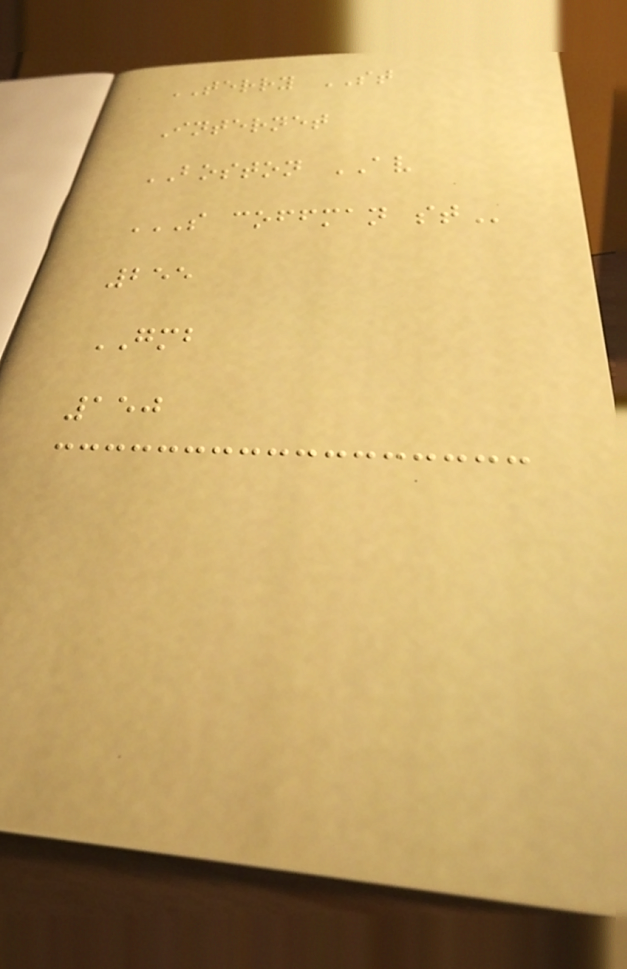TERRY ST
Internet
BOSTON AV
S COFFMAN ST
255
GMB
150
